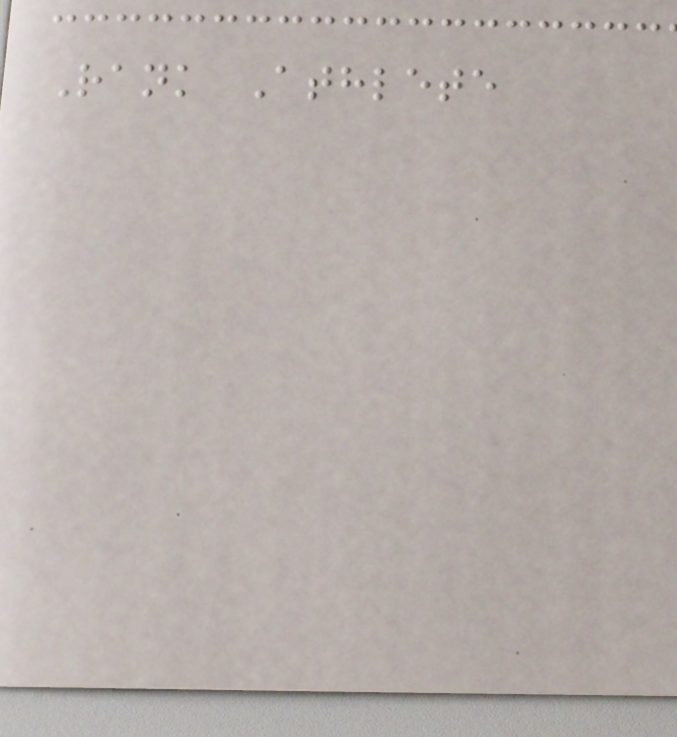Rank Athlete
